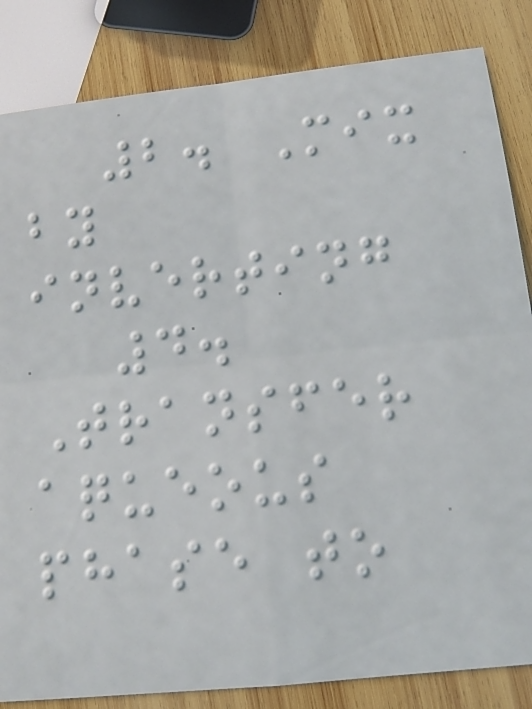2. Mix
by
inverting
4.
Transfer
aqueous
phase to
